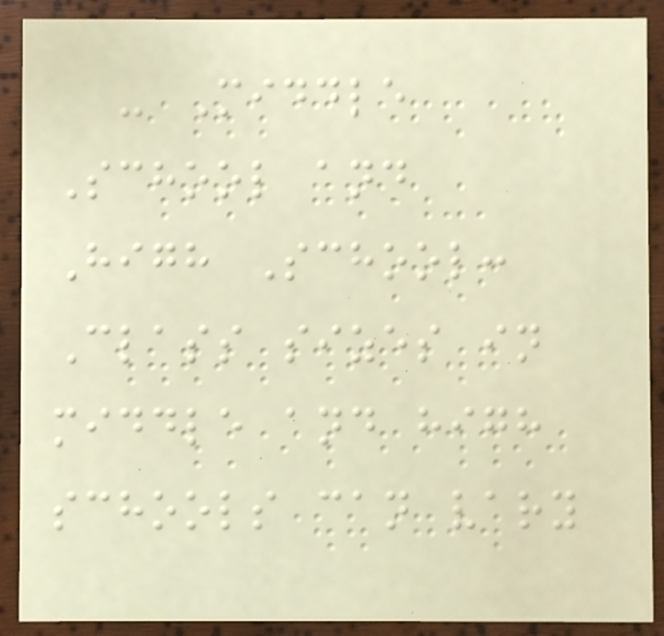- Middle
School and
High School:
Class sizes in
middle and high
schools can vary
